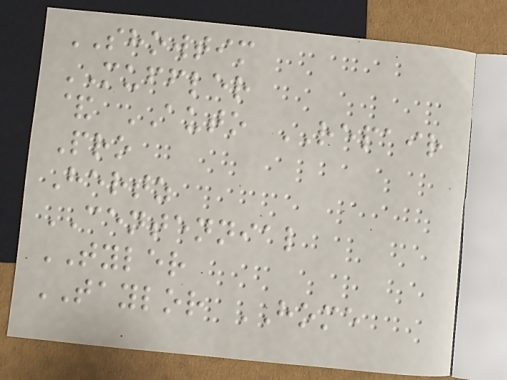SHOWTIM
MUFFLER
& AUTO REPAIR
Pro
Hertz
CENTENNIAL
TYLER
TAYLOR HOME
